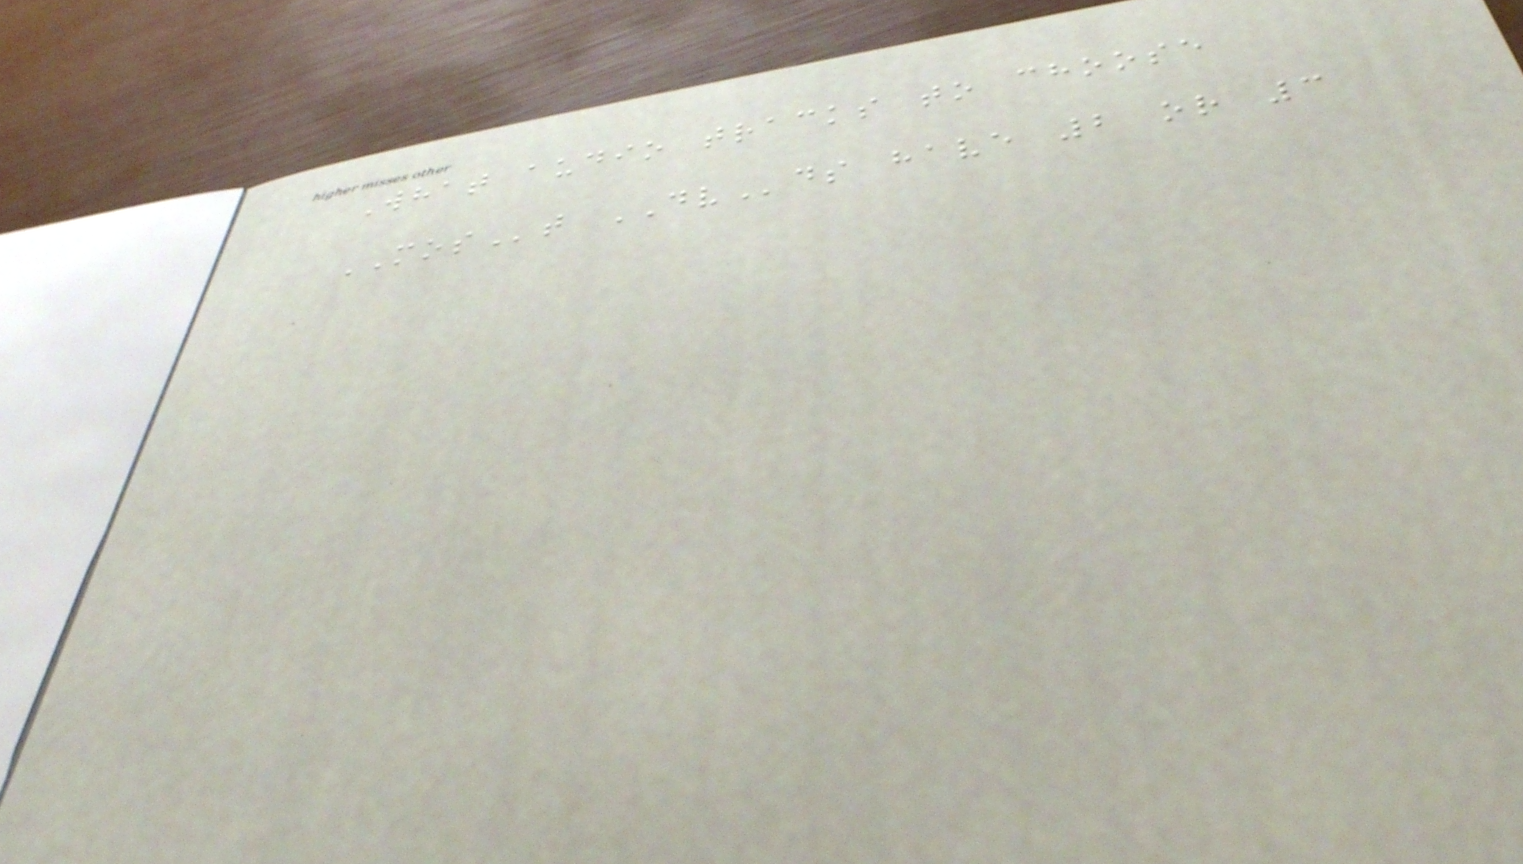What audio tracks to choose
MOSt DVds have 2 or 3
